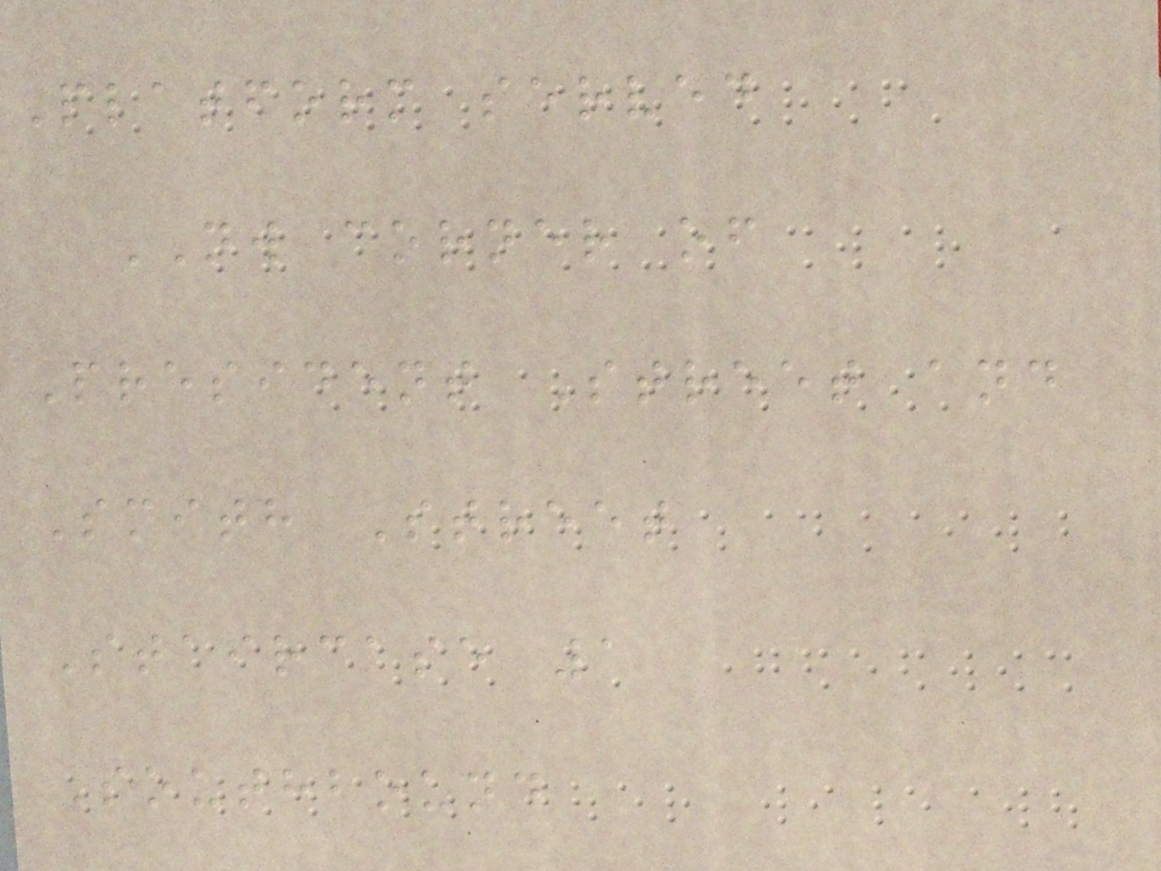Platform served
NW corner of
President Street and
Smith Street
Staircase 1
Southbound
